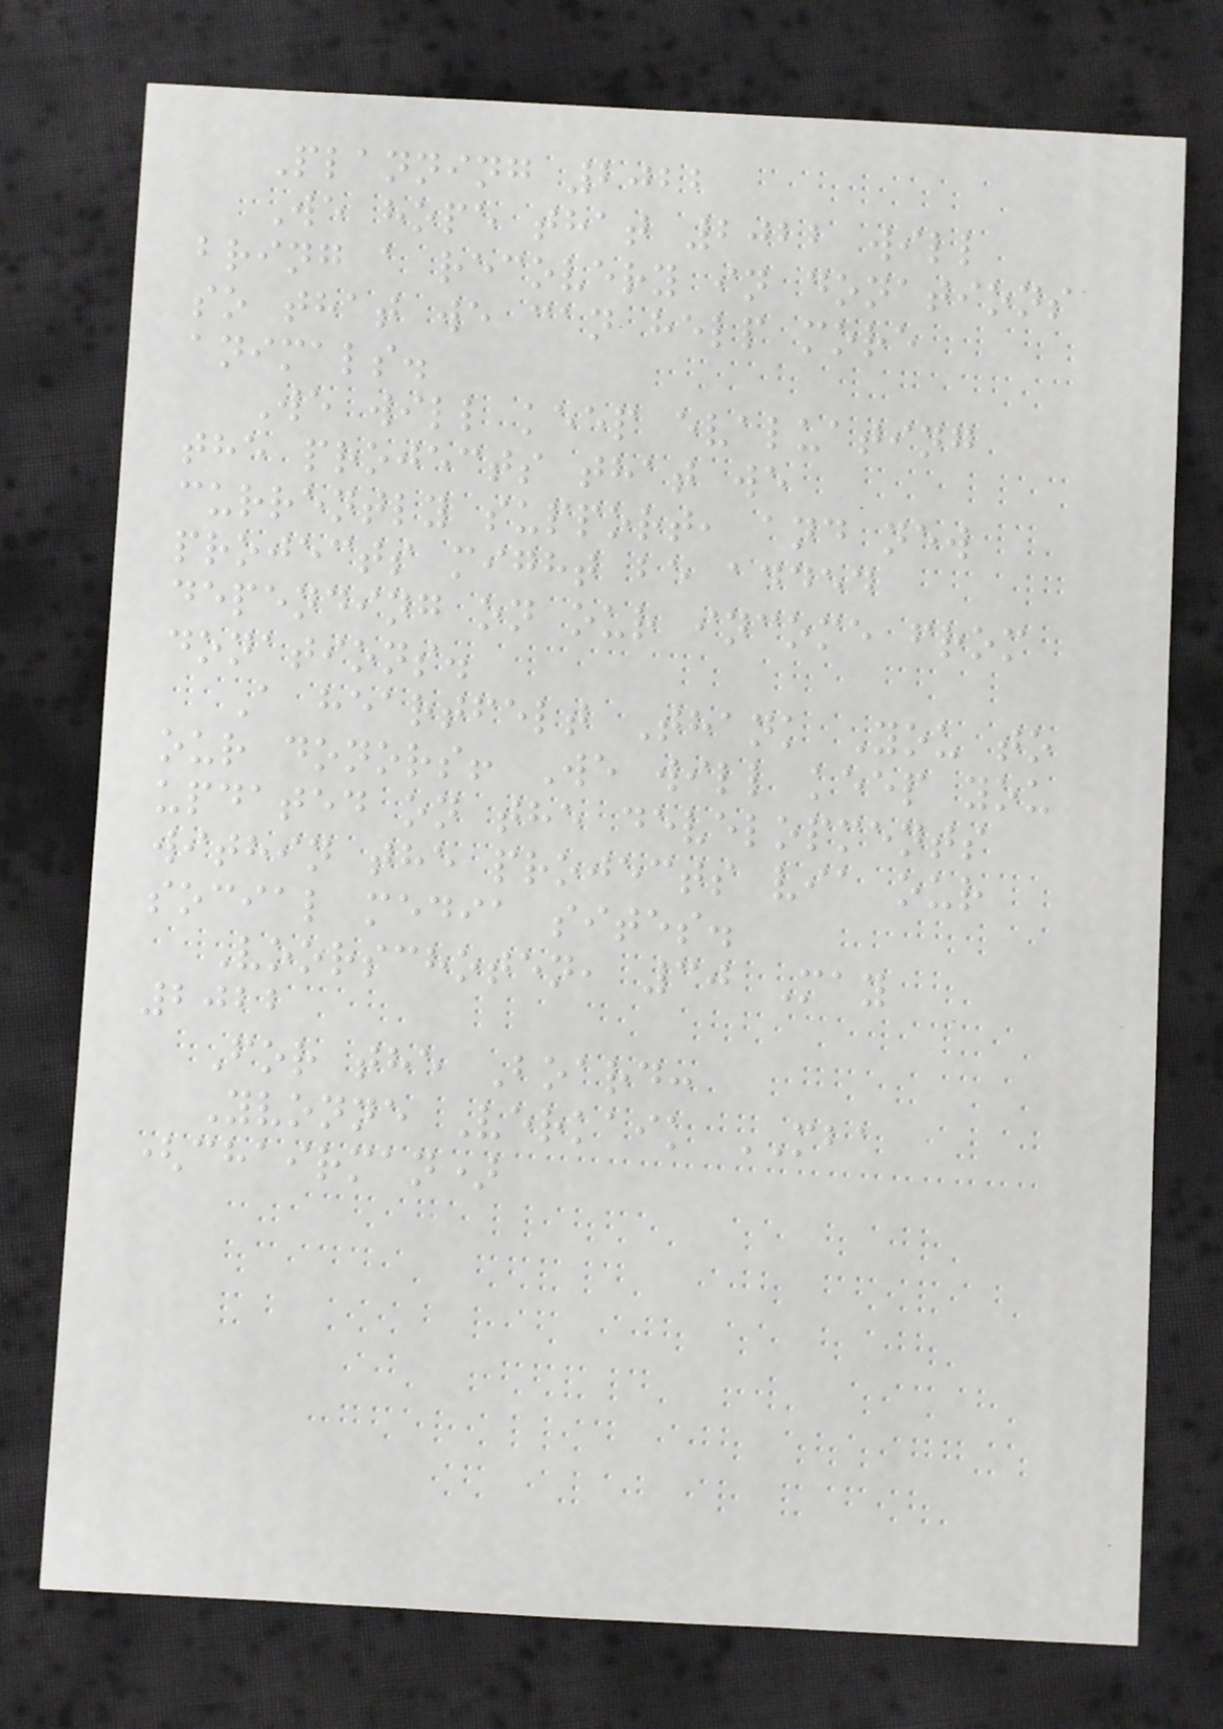Planning 2022
We hope that 2022 will
bring a recovery in donations
so that we can help more
animals.
We will keep evaluating
the projects that we
currently support, and new
projects might be added
depending on our income from
donations.
A heartfelt Thank You to
our donors! We will keep you
updated on the developments
within the projects via our
social media sites.
Voorschoten, 30 May
2022
For the Board:
Yvonne Verkaik MBA
(chairman)
